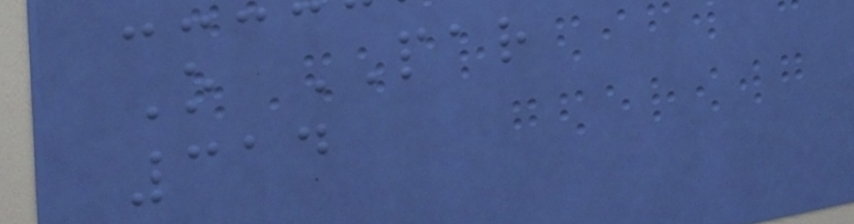O PAR
314
